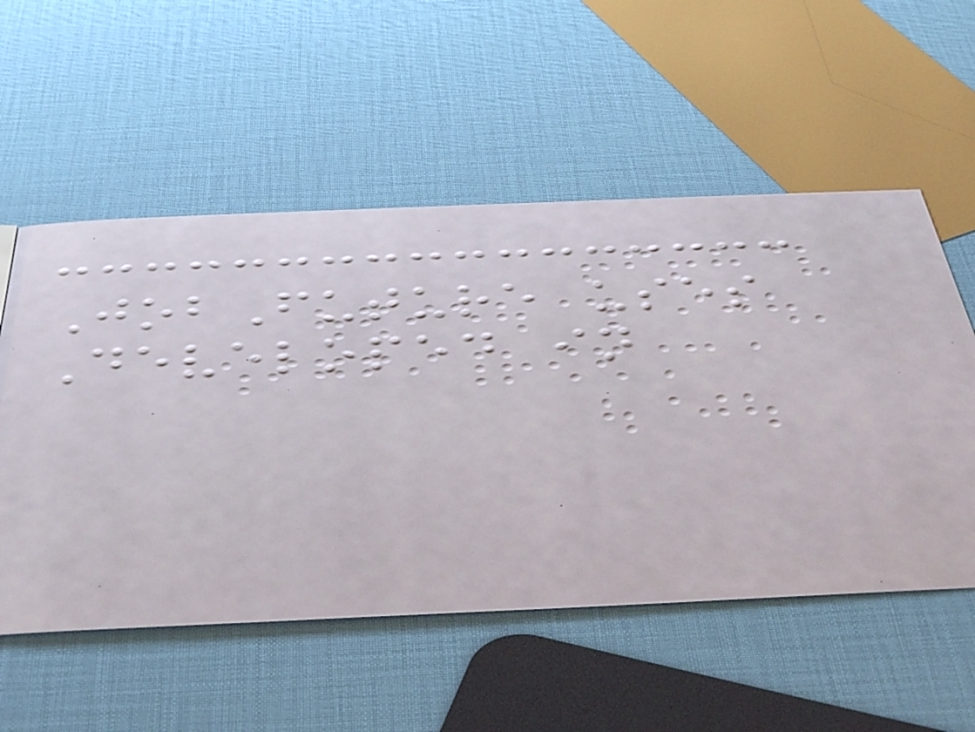JobFuture uses
Developed in
